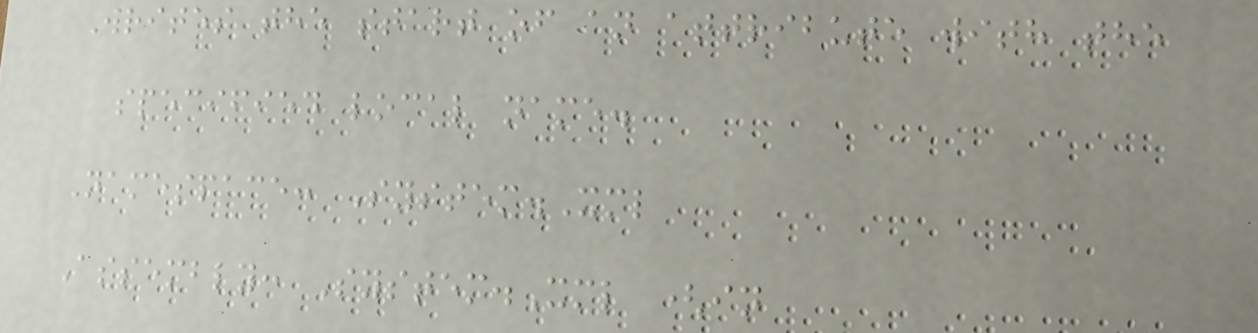Writes the start of an attribute with the
specified local name.
Namespace: System.Xml
Assembly: System.Xml (in
